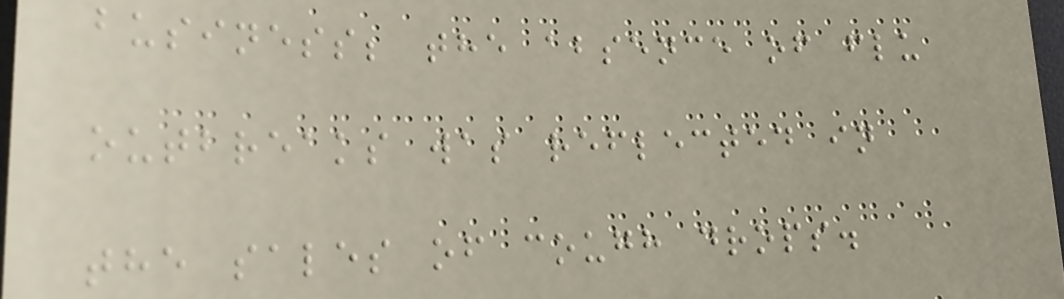business; the absence of flu
outbreaks was reflected in
the sales of cough drops.
